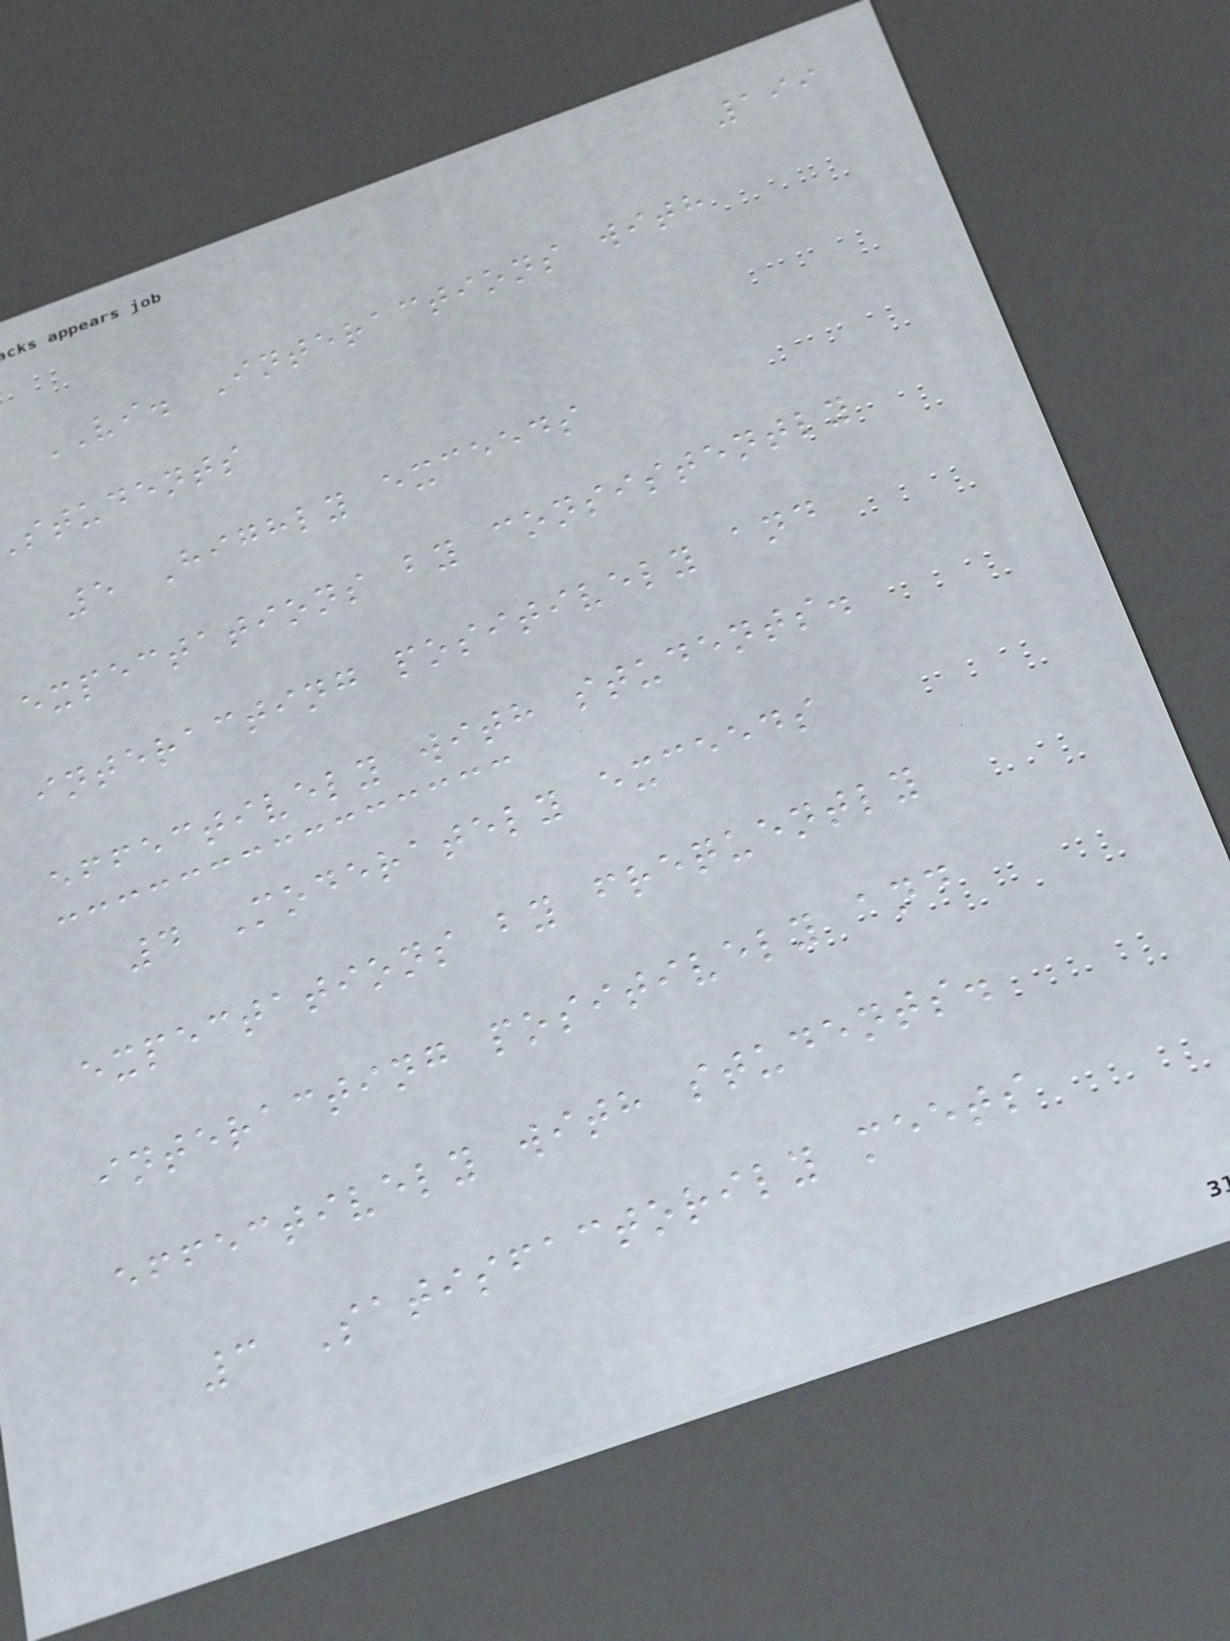199
VI. Interactions with
students
5 Highly exceeds
expectations by consistently
interacting positively and
effectively with students.
4 Moderately exceeds
expectations by frequently
interacting positively and
effectively with students.
3 Satisfactorily meets
